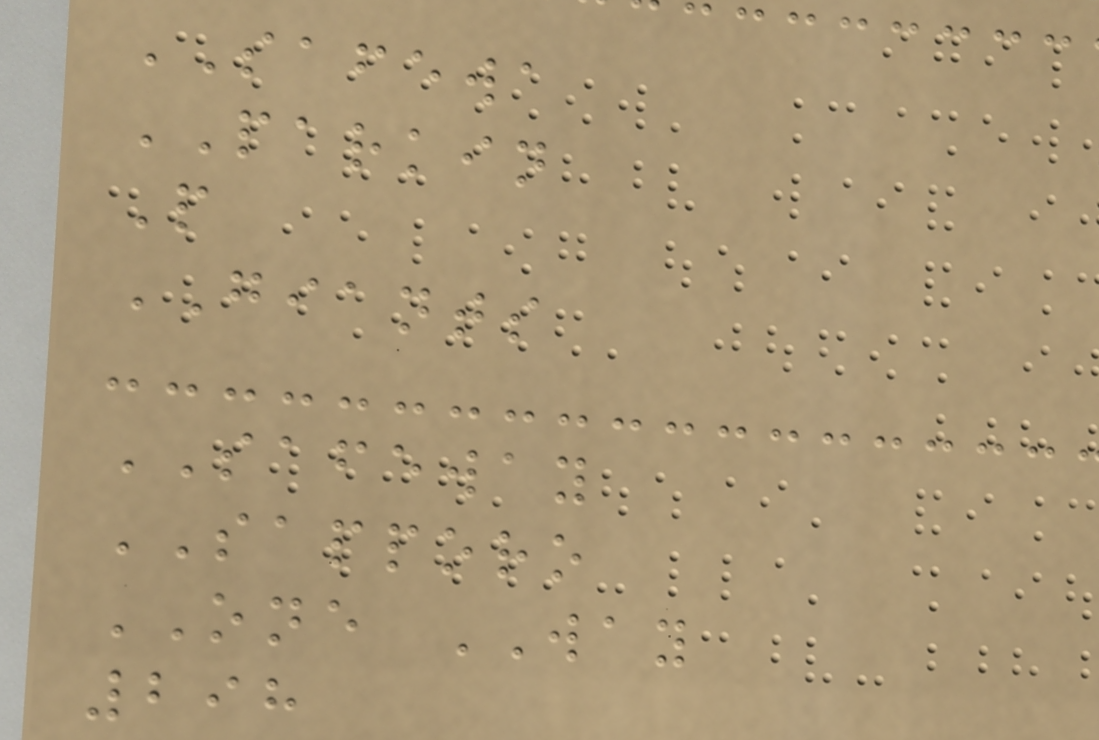SAFEWA
PARKIN
P
GIANTS
SAFEWAY
SAPPORO
ONE WAY
298
